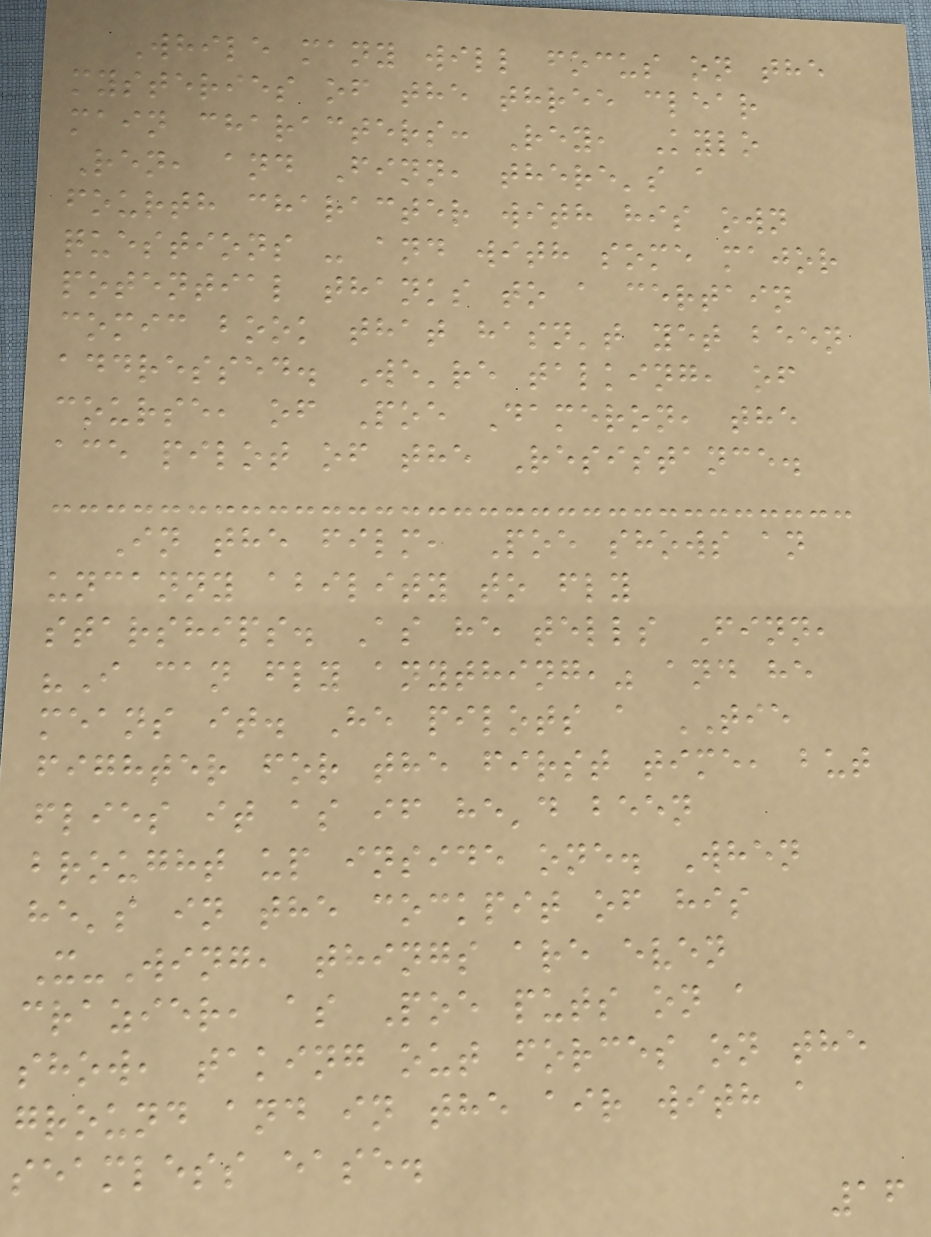While many will focus on the
mysteries of the three clear
main characters: Rey, Kylo
Ren, and Finn, there's a
fourth character with his own
questions - and with some major
potential thanks to a certain
comic book that hasn't yet been
addressed. We're talking, of
course, of Poe Dameron, the
ace pilot of the Resistance.
In the film, Poe shows an
uncanny ability to fly
starships. As he tells Finn,
"I can fly anything," and he
means it. He pilots a TIE
fighter for the first time, but
flies it as if he'd been
brought up inside one. When
he's in the cockpit of his
X-Wing, things are even
crazier, as Poe puts on a
show, taking out forces on the
ground and in the air with a
seamless ease.
16
